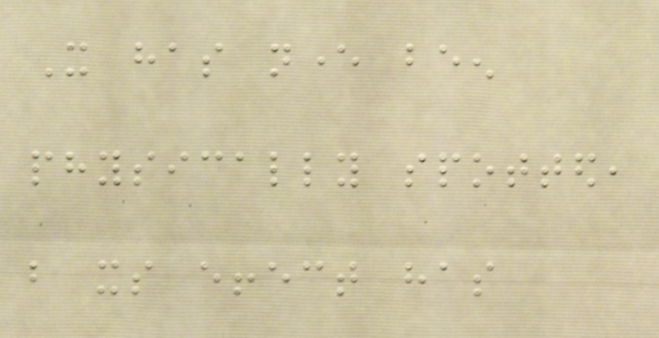It has never been
physically spotted,
but its effect has
